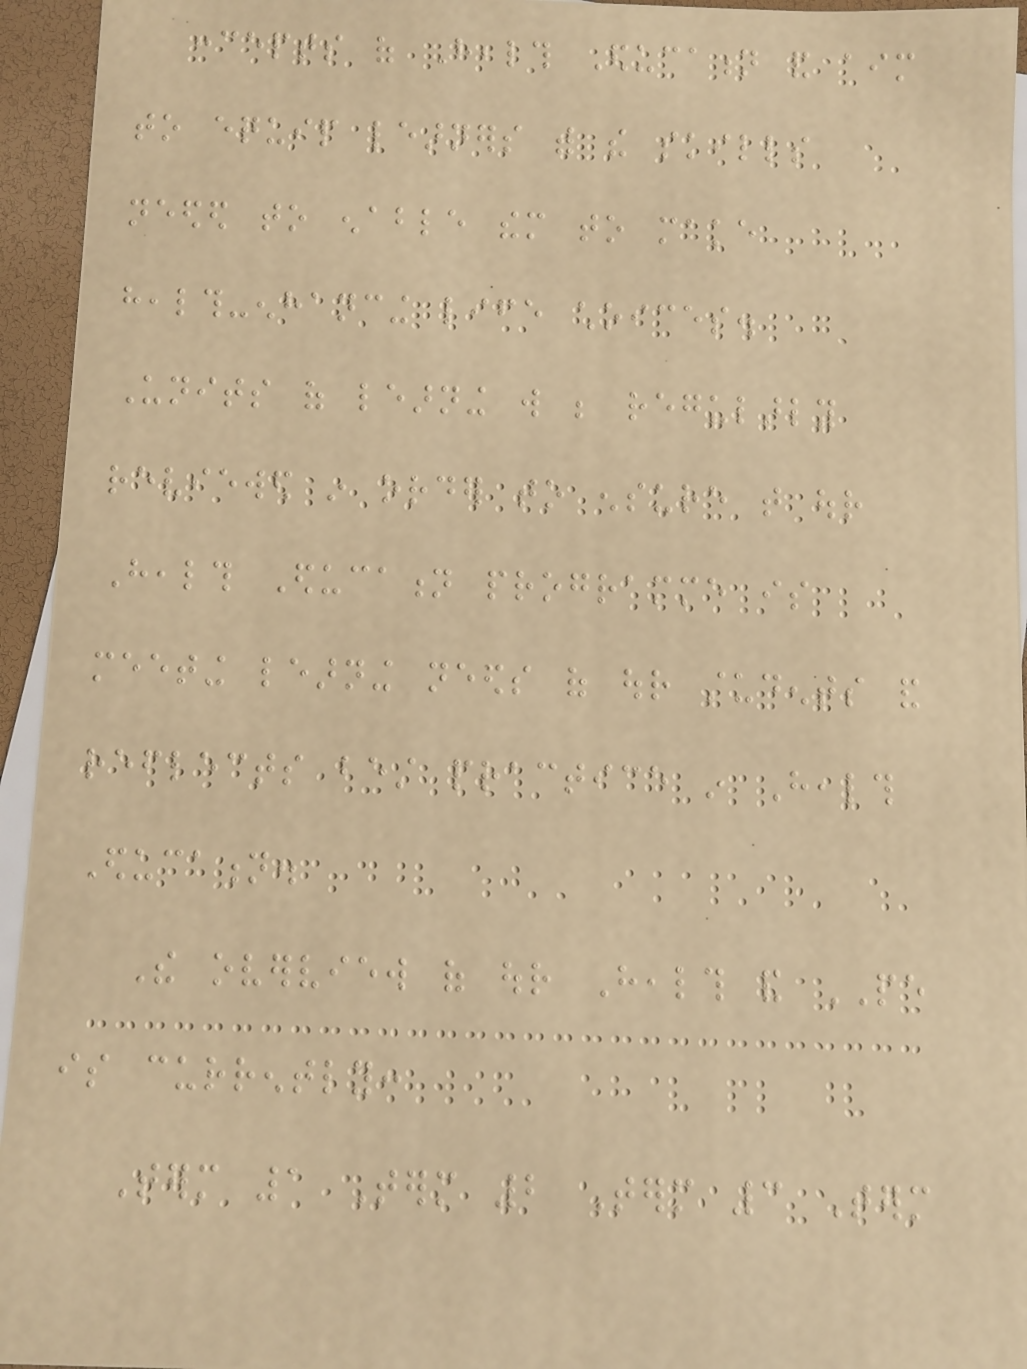concepts of Health Education and aim
to equip learners with the skills
needed to enable them to make
health-enhancing life choices.
Units of learning will be regularly
reviewed in order to ensure that our
Health Education programme is
meeting learning needs of our students and
reflects best practice in Health
Education.
The overview of our Health and PE
is currently:
Term 1 Term 2 Term 3 Term
